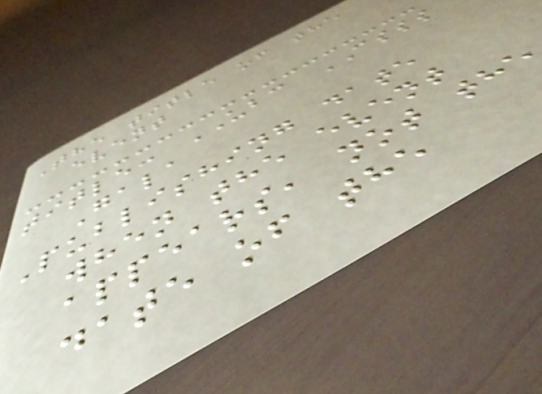The title of the
event
title: UBC CSSS
Gala
Publishing date
when the event
appears, not the
date of the
